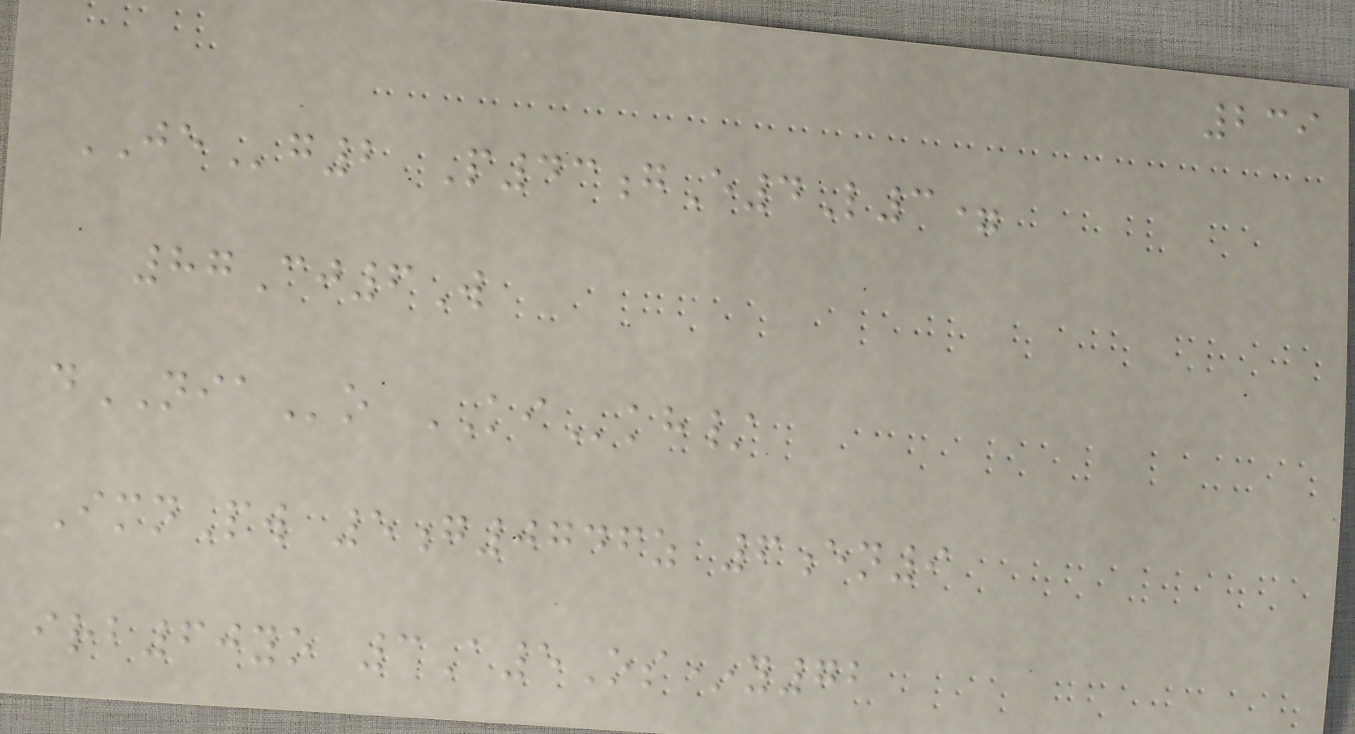239
JEg2 P43gE4L3=
87Cj6W
dNIAo KIkh/
ImnPw 5g0746z 6en9
irb60yo 3A5Os*y72
